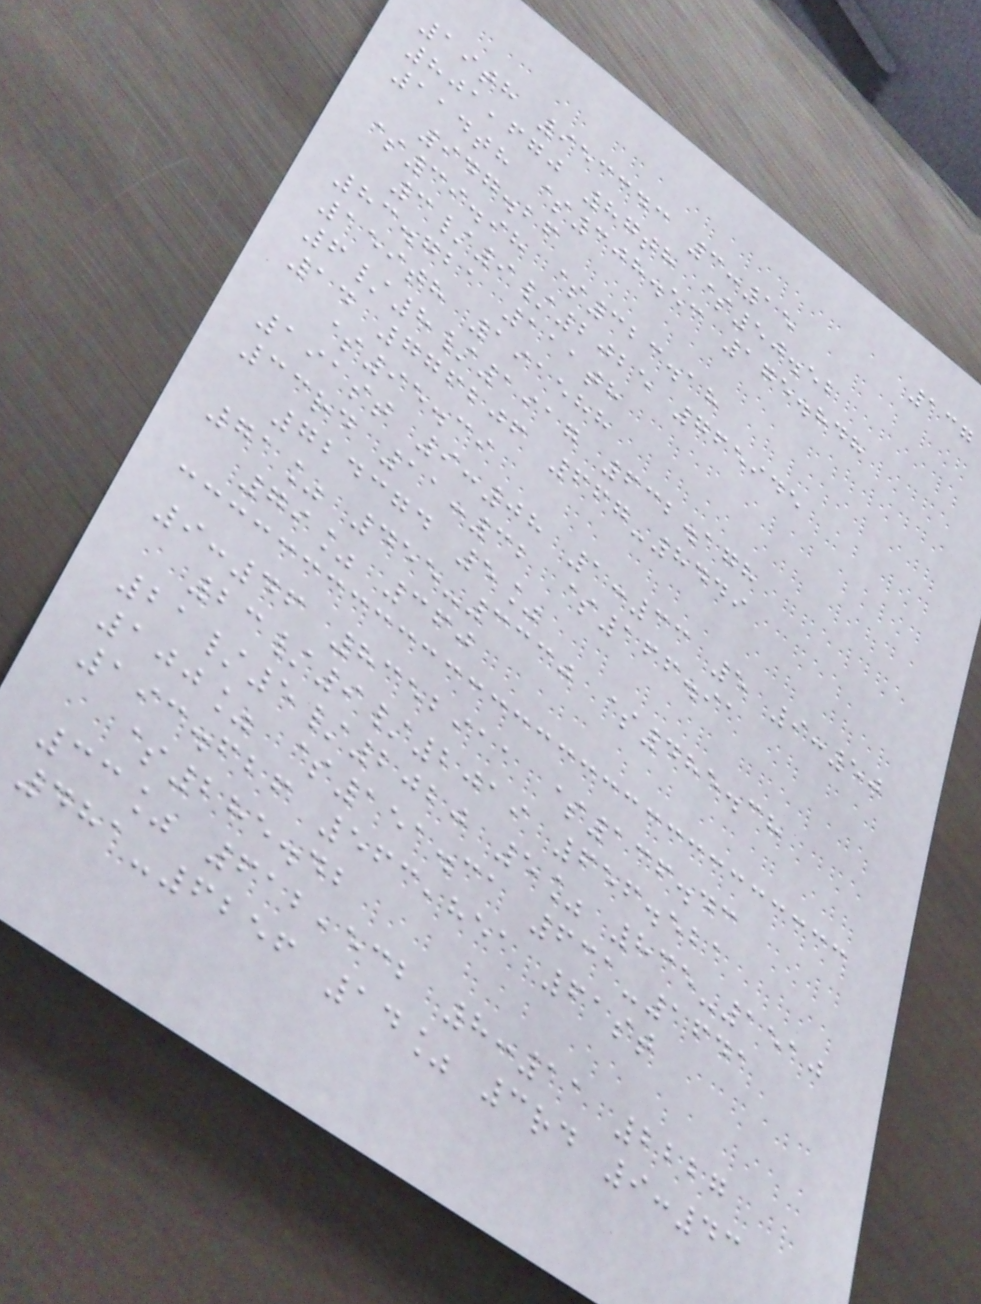137
19th 953343 3:15
801,670 87th $50.52
114th $308.53 175.848
947.26
$39.98 $323.18
3/9/2025 765945
83.721 111th
159th 191588
6/8/1917 632.178
14 776206 667-8449
$95.39
191st 9:08 1:33 5 9:50
33rd 11:32 $166.91
724374 5%
71% 455-3330 $485.38
79% 360
9:46 8352911 $136.43
23/9/2019 656.521
21/5/2020 5% 835-1510
100% $151.31 631-1641
193.626 563,851 61st
$285.42
33% 612,532 8:11 2227
481-6256 14% 3rd 9:43
